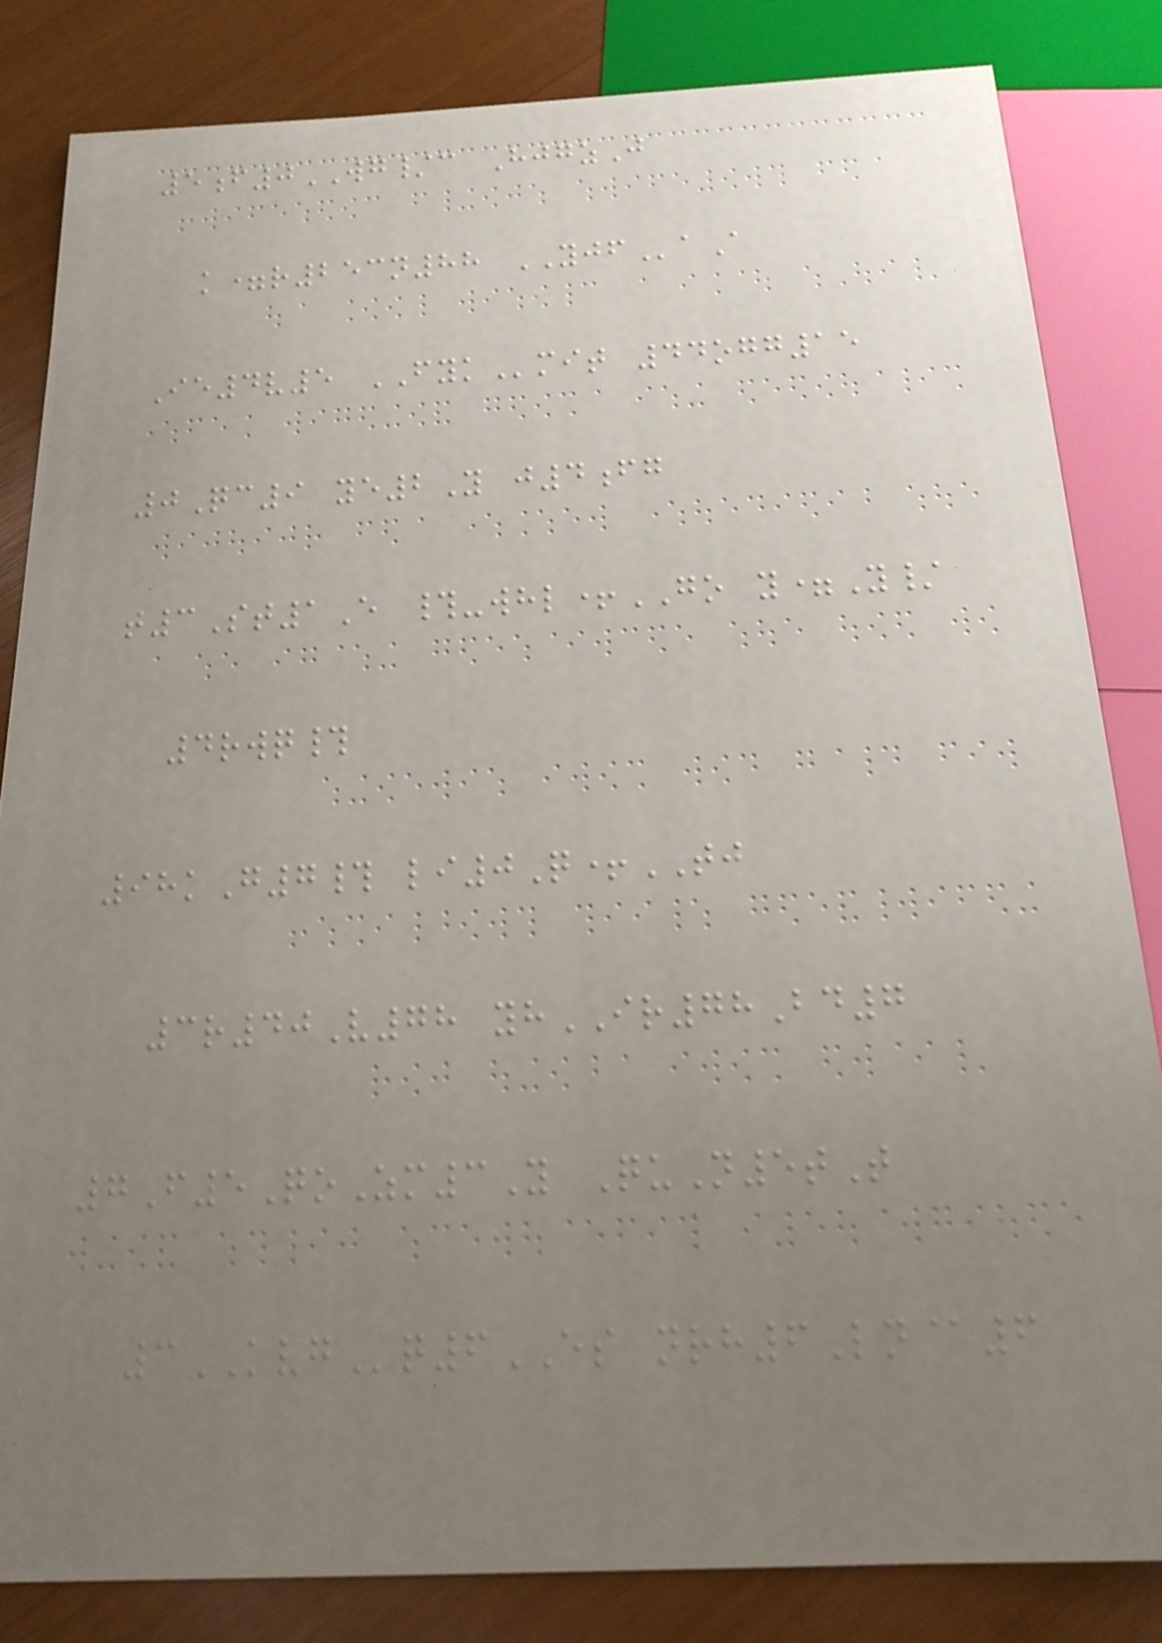5f0WG/c HjgzJ
k=r253n88 YJFaA
Ie4v5 FYKmit 44ogg15
0Qc9 ye2Y j4fg
t3St1E #-whl+GO y=Y/
4rwq#
98kG7# li0Q+TJ
3r40V78 yhIR78Bd7
7F5QoZm3Y QuN5tT
3KVGq6ES nrh6Ln@6
